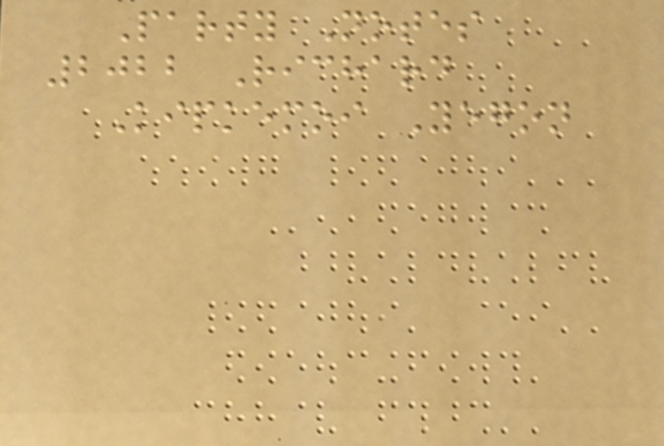Party Notes
2022 Richard
Kipkemoi Yegon
